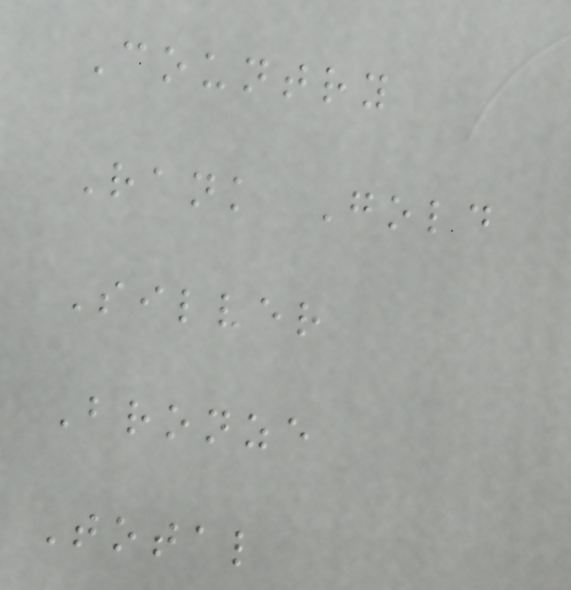Country
Rank Gold
Silver
Bronze
Total
